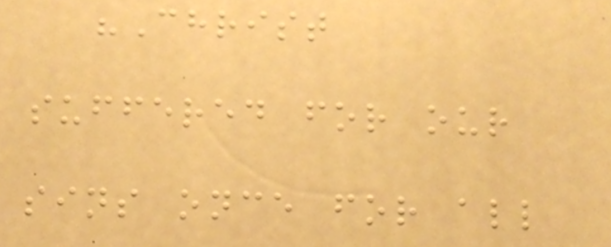"Christ
suffered for our
sins once for all
